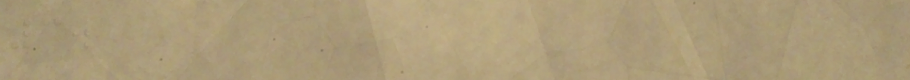3.
